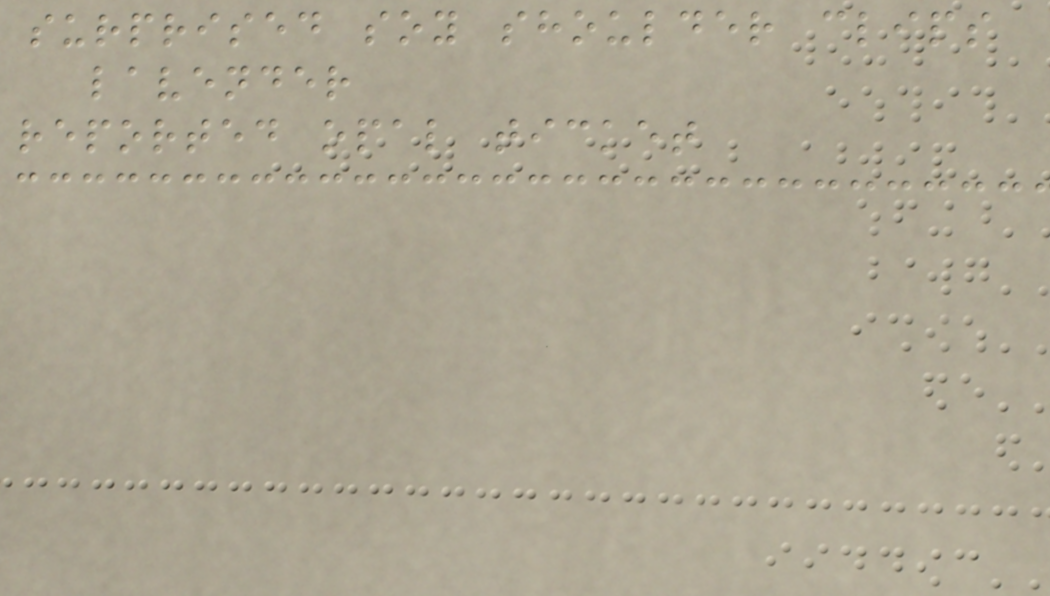surprised soy shoulder clips
lavender
reported opal ticket
